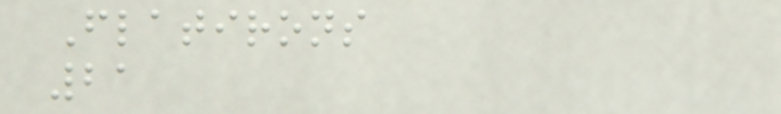Flatirons
21
